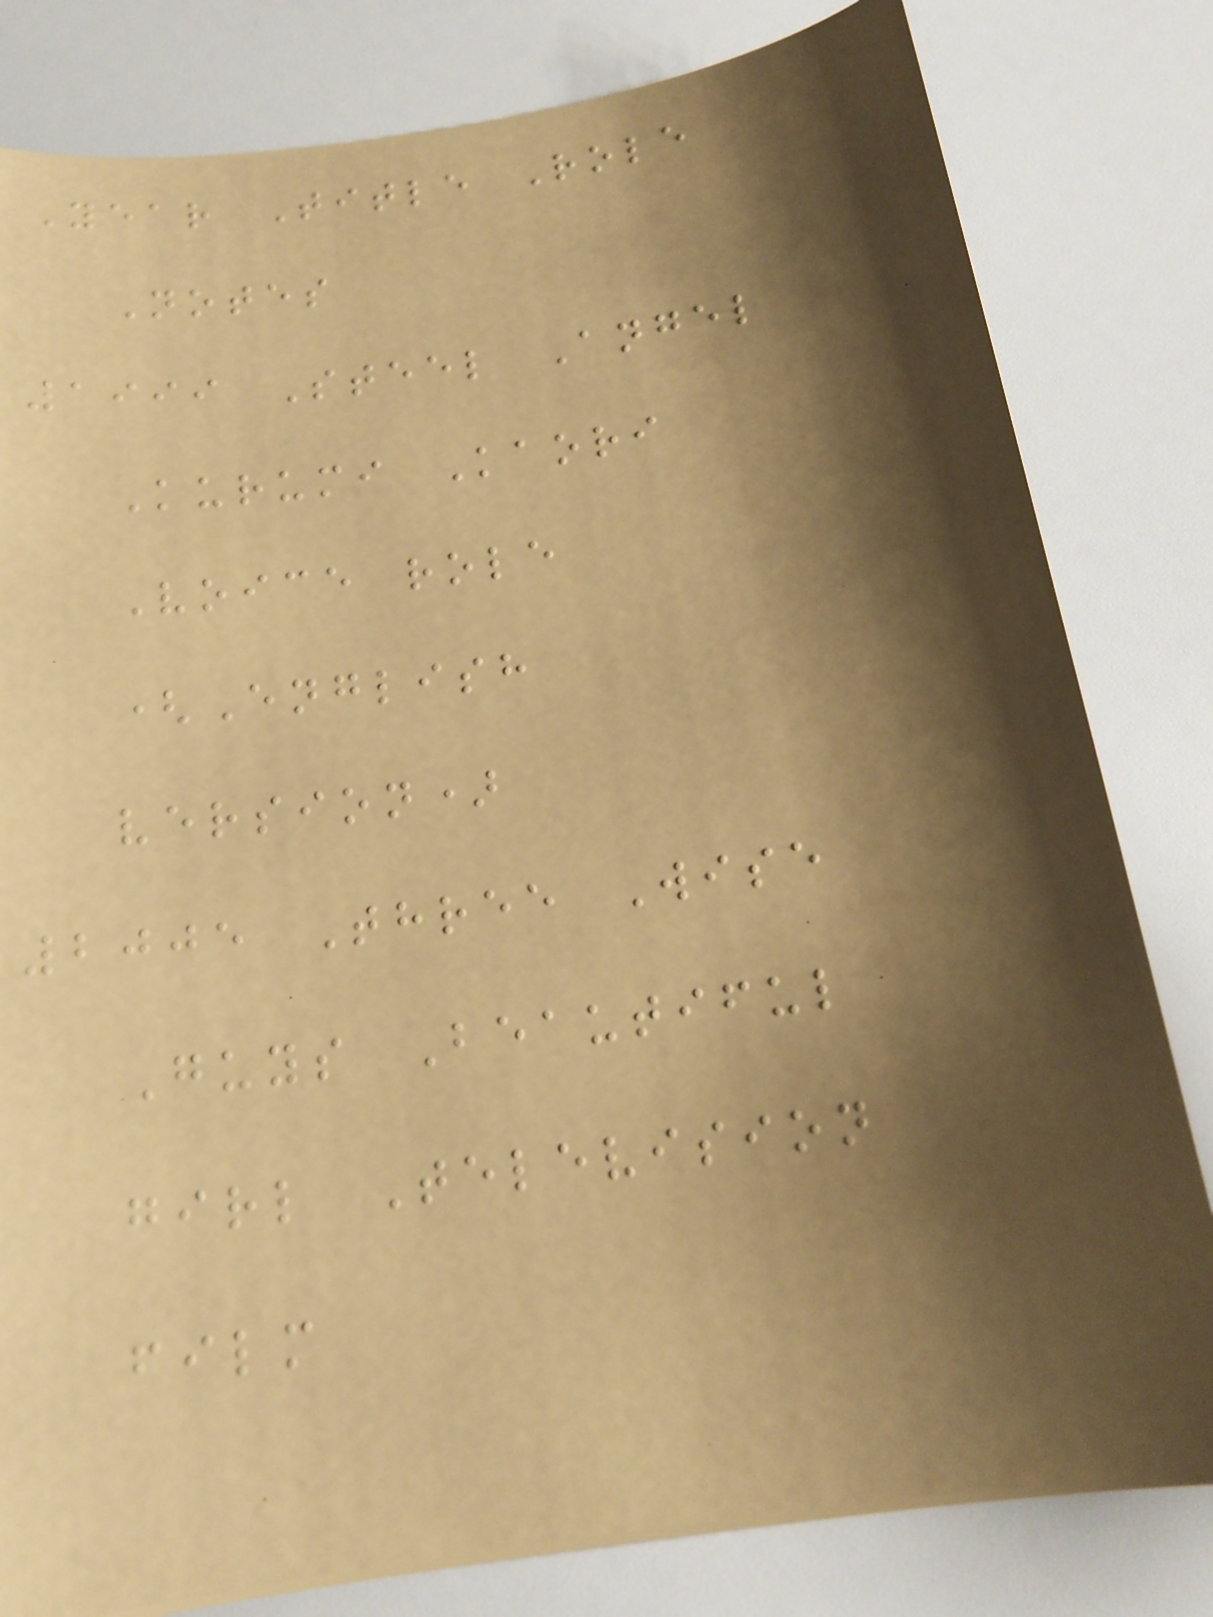Year Title Role
Notes
1999 Steel Angel
Kurumi Kaori
Voice role
(English
version)
2005 Three Wise
Guys Beautiful
girl Television
film
